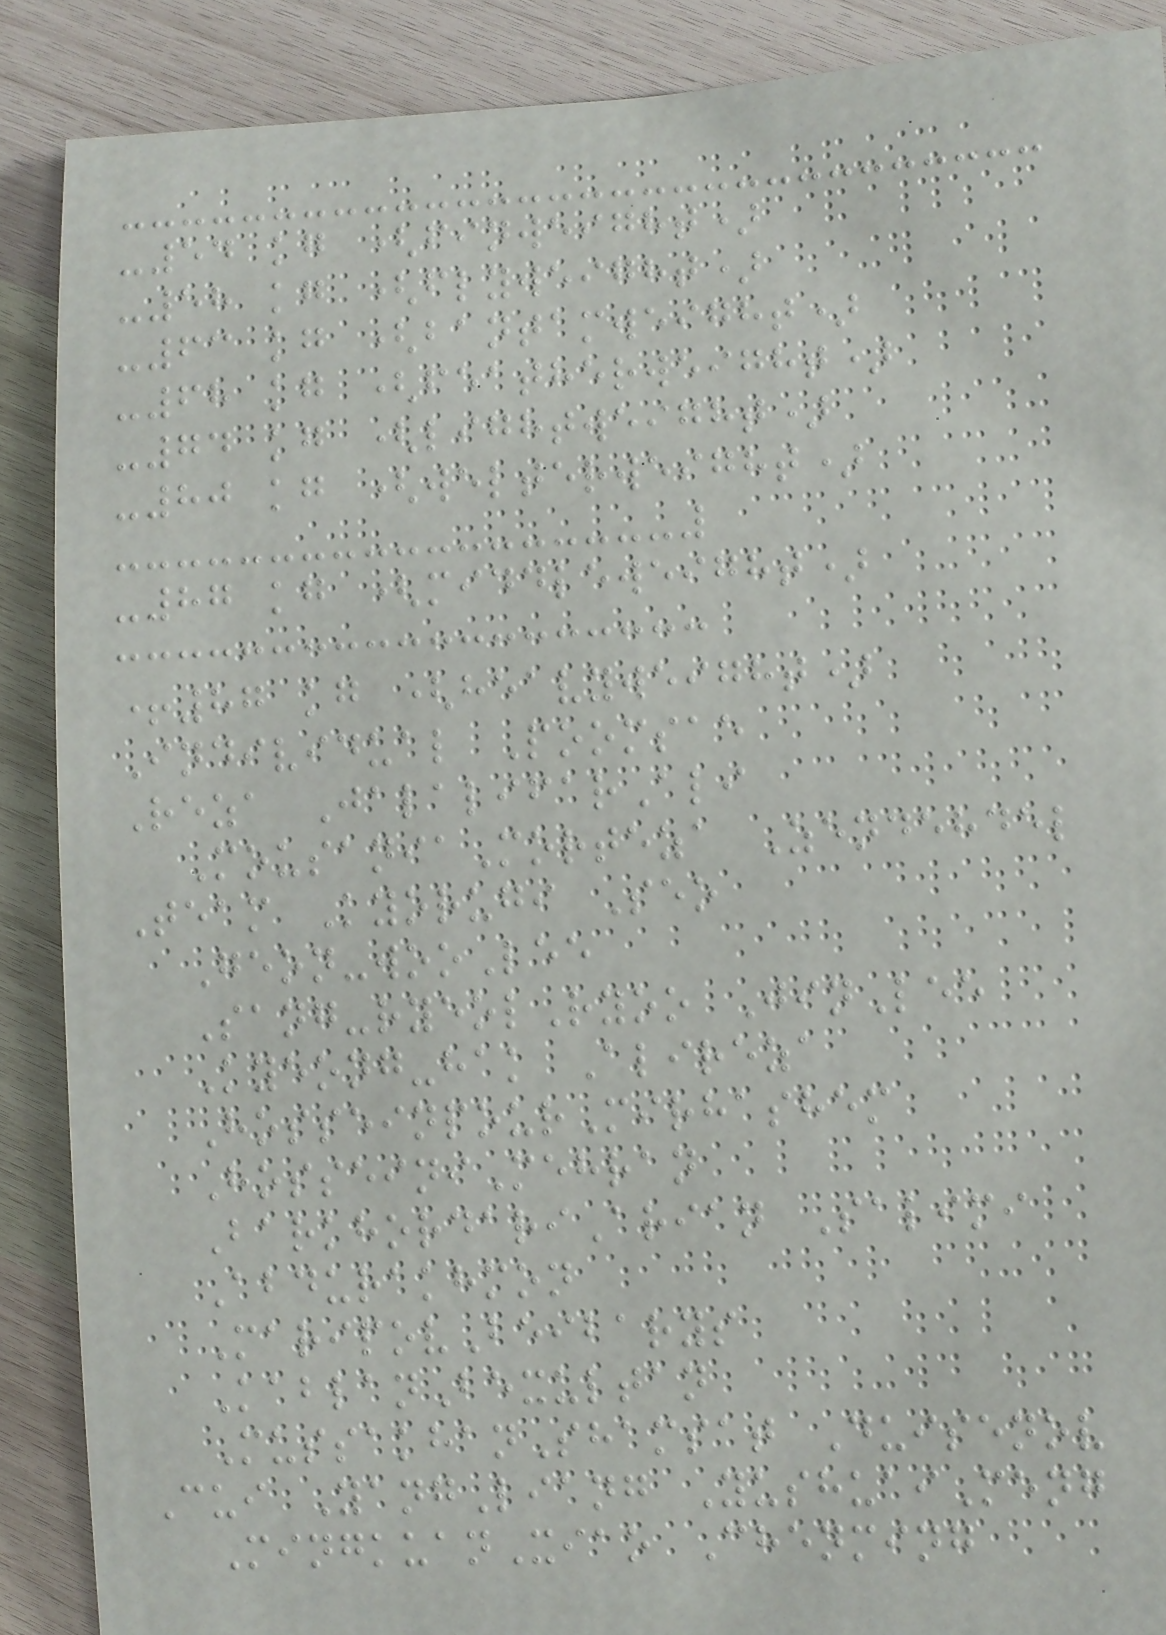-54 kg (finweight)
-58 kg (flyweight)
-63 kg (bantamweight)
-68 kg (featherweight)
-74 kg (lightweight)
-80 kg (welterweight)
-87 kg (middleweight)
+87 kg (heavyweight)
Individual Poomsae
Reza JalalifarAli
MousaniaMorteza Zendehdel
Team Kyorugi Seo
Geon-wooLee
Sang-ryeolRyoo JinLee
Kyeong-hak Alireza
HosseinpourMirhashem
HosseiniMehran
BarkhordariArian Salimi
Abdurakhmon
MaripovBeibarys
KablanBexultan
MussakhanShamsat Duisenov
Cui YangLiang YushuaiMeng
MingkuanXiao Chenming
